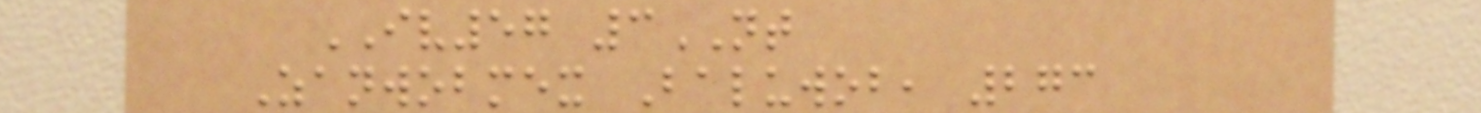IV57 3NT
Zanwobmex Baluwob, 273
